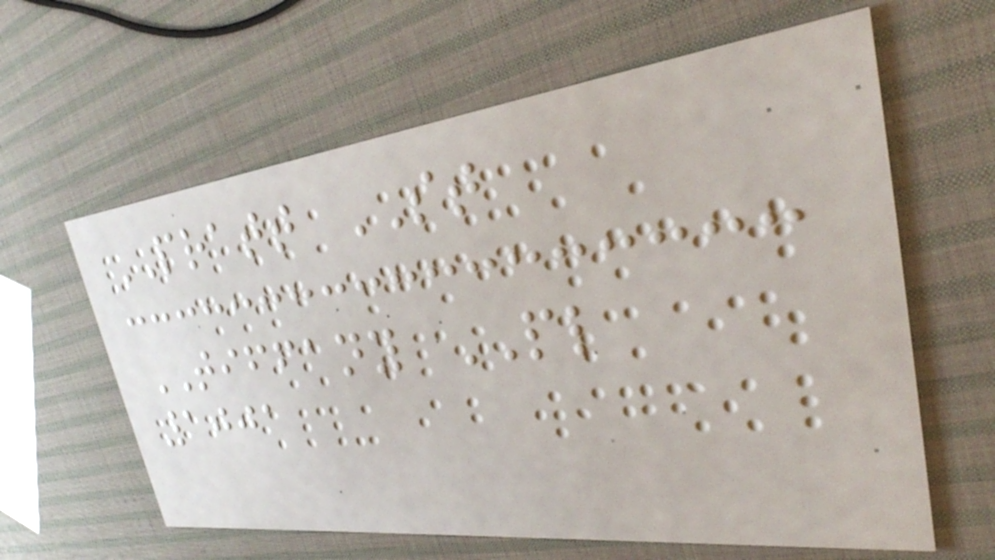PRATT ST
TIFFANY PL
1001
